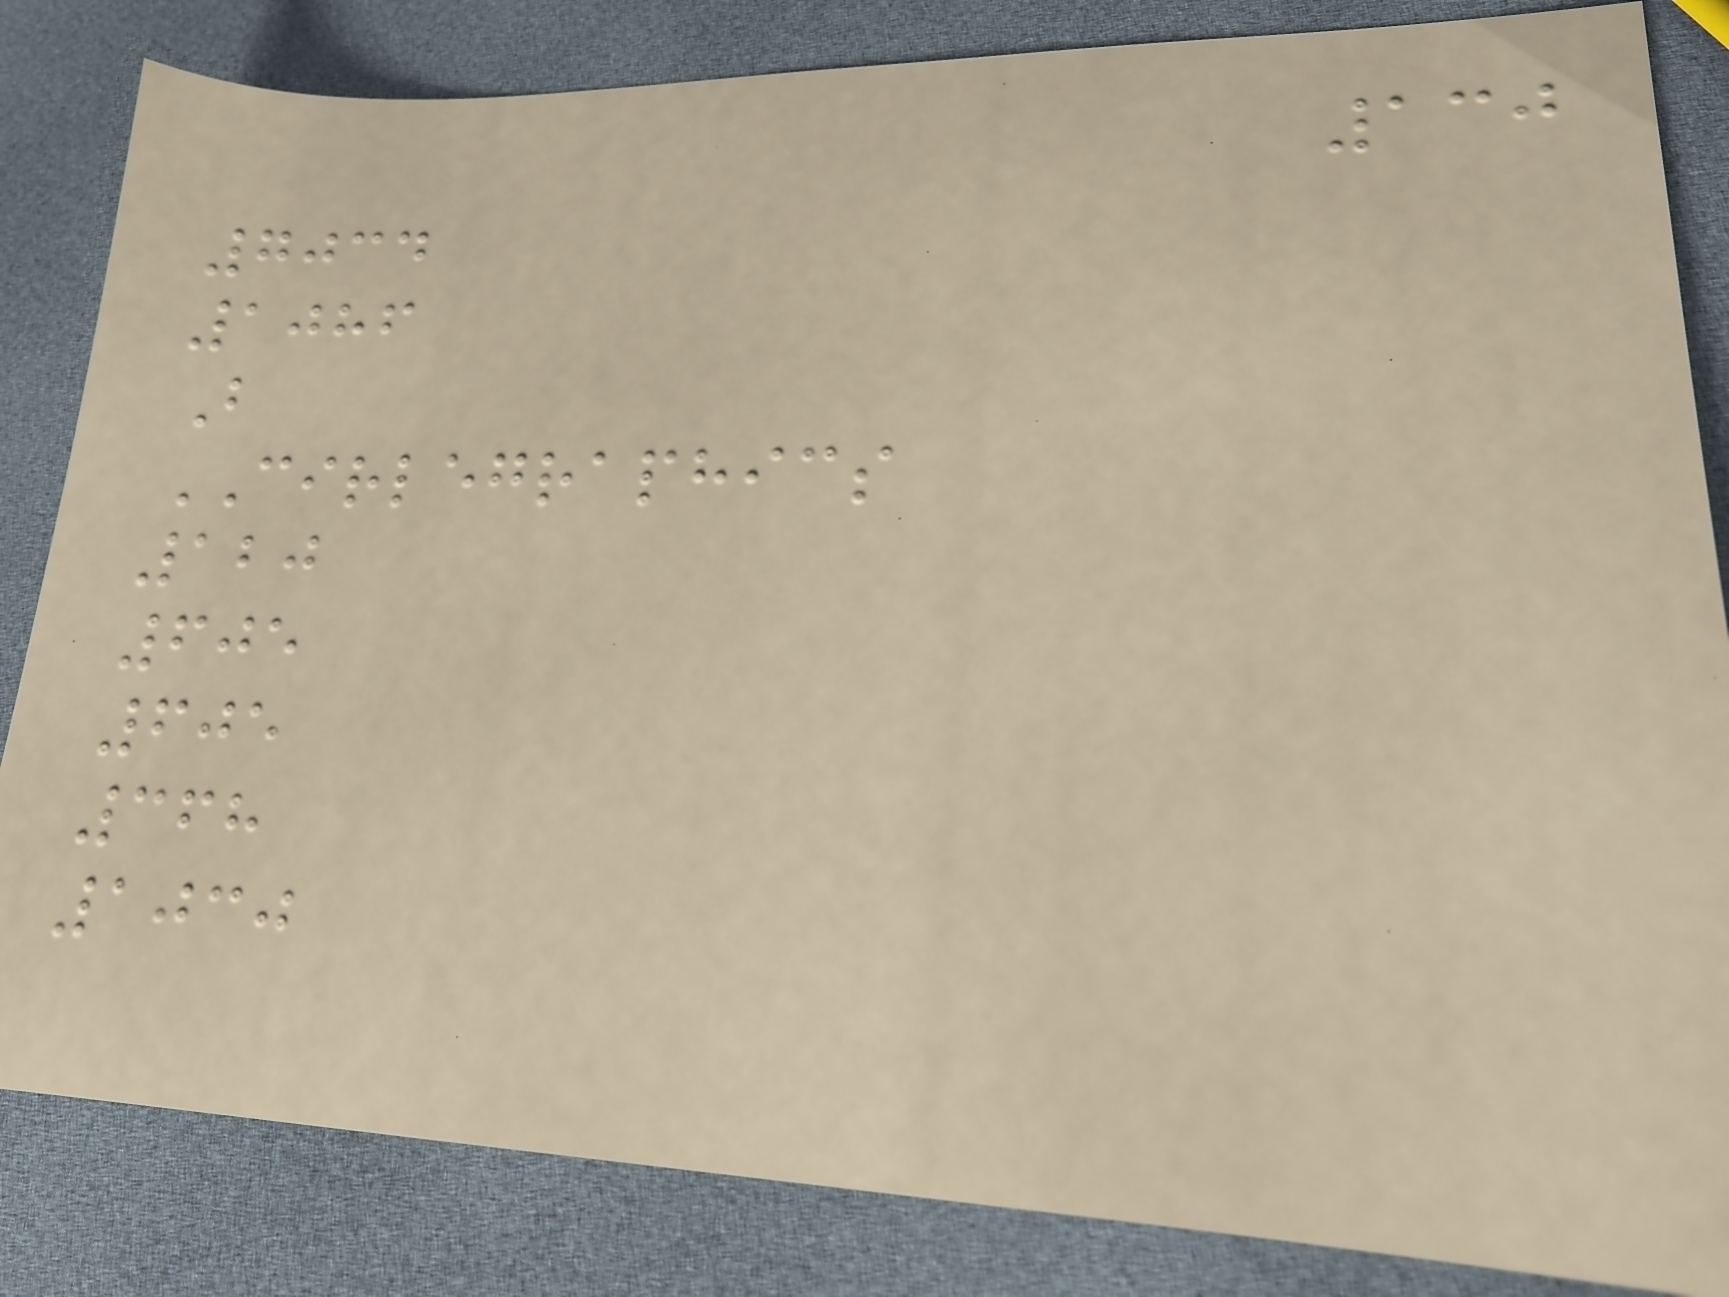130
7034
1086
B
CIRLEGRAPHICS
120
605
605
368
1030
